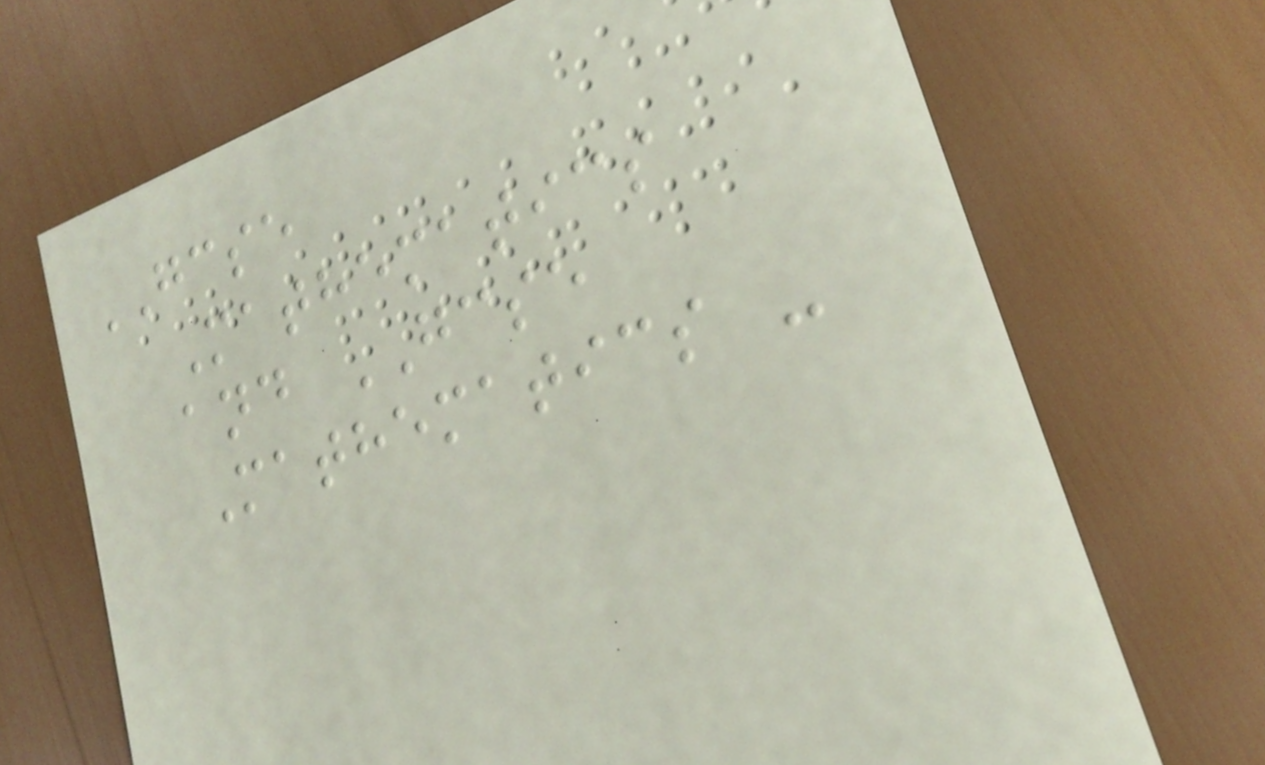GCSE
Mathematics
and GCSE
Mathematics -
